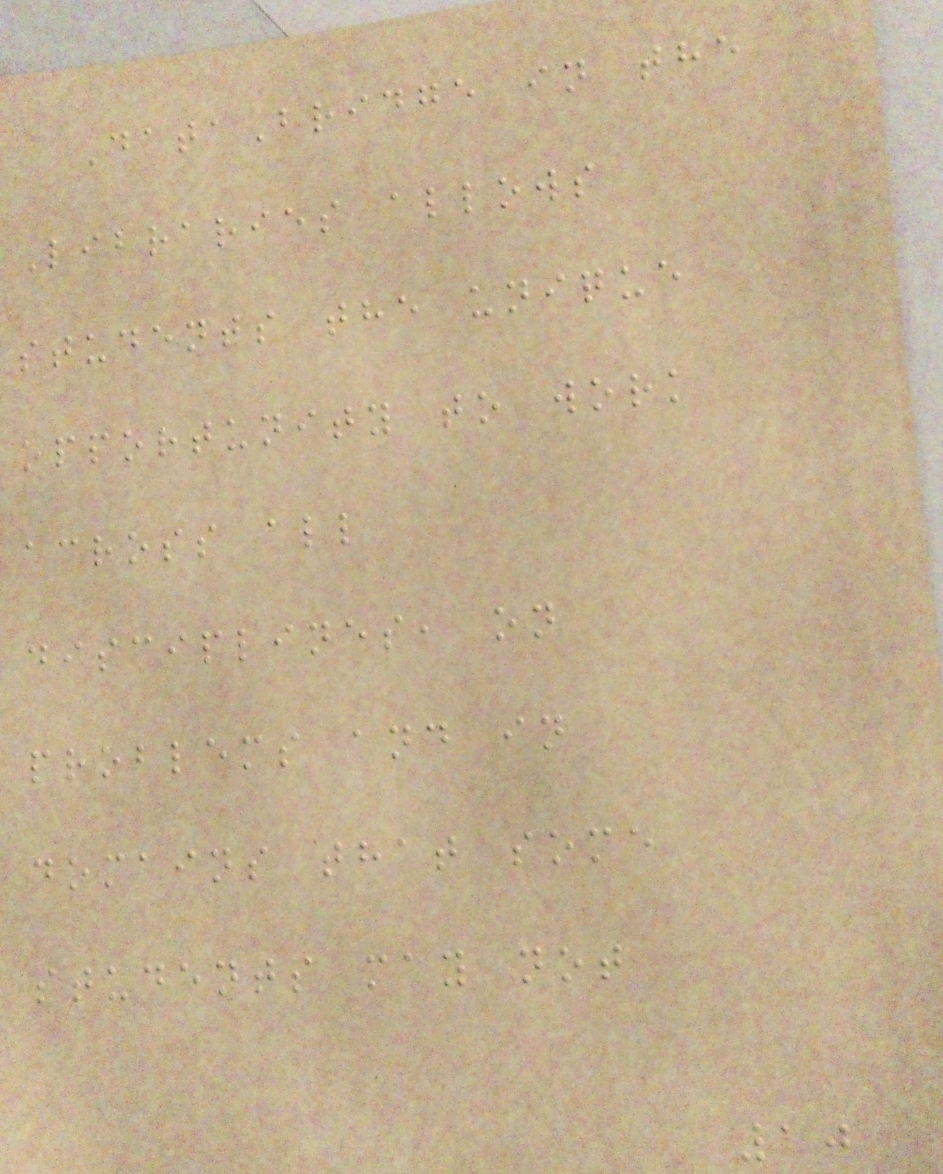DataBridge in the
Libraries allows
students the unique
opportunity to work
across all
disciplines, on
problems and in
domains that some
students may not
10
